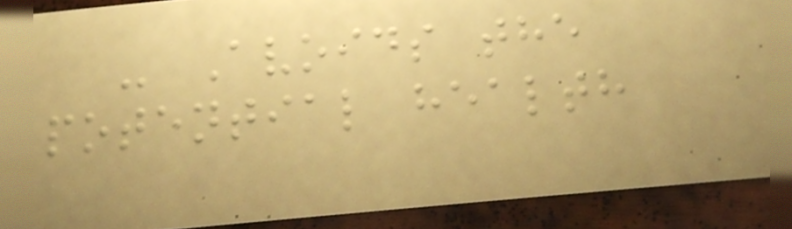- Avoids the
potential health
